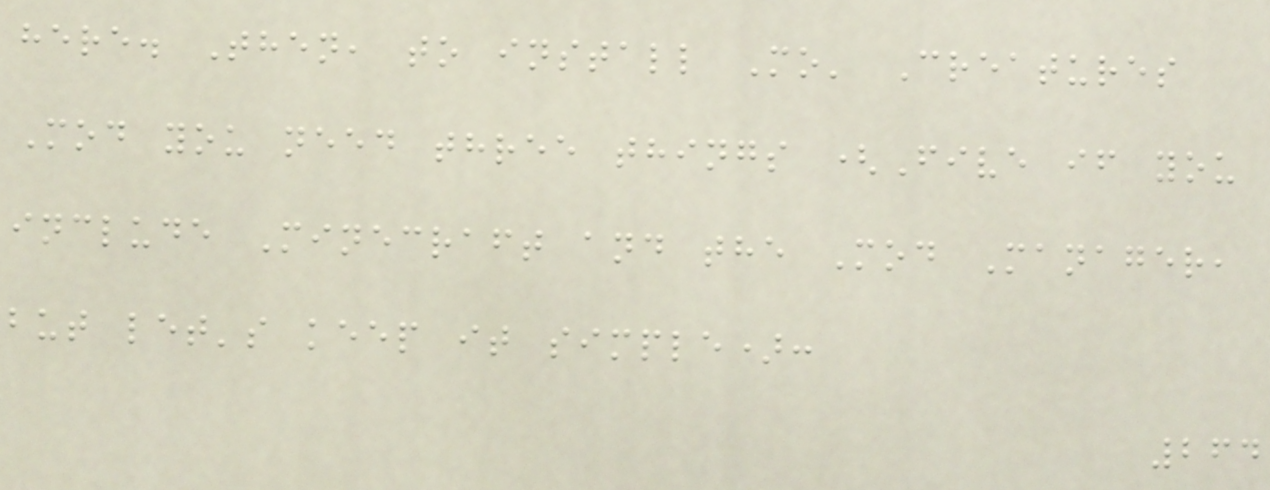here. Then, to install Mo' Creatures
Mod you need three things (Five if you
include Minecraft and the Mod Manager,
but let's keep it simple):
264
